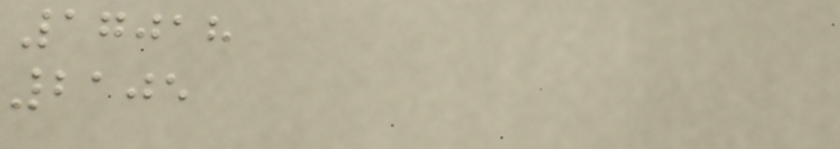17018
2105
